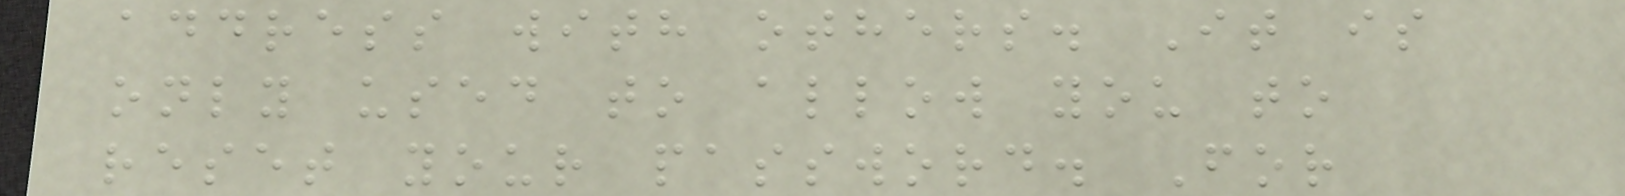address with others. It is
only used to allow you to
reset your password. For
